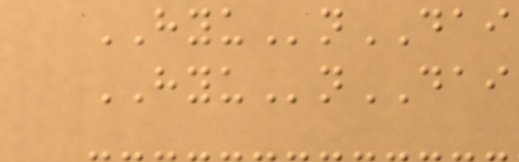HYUnDAI
HYUnDAI
